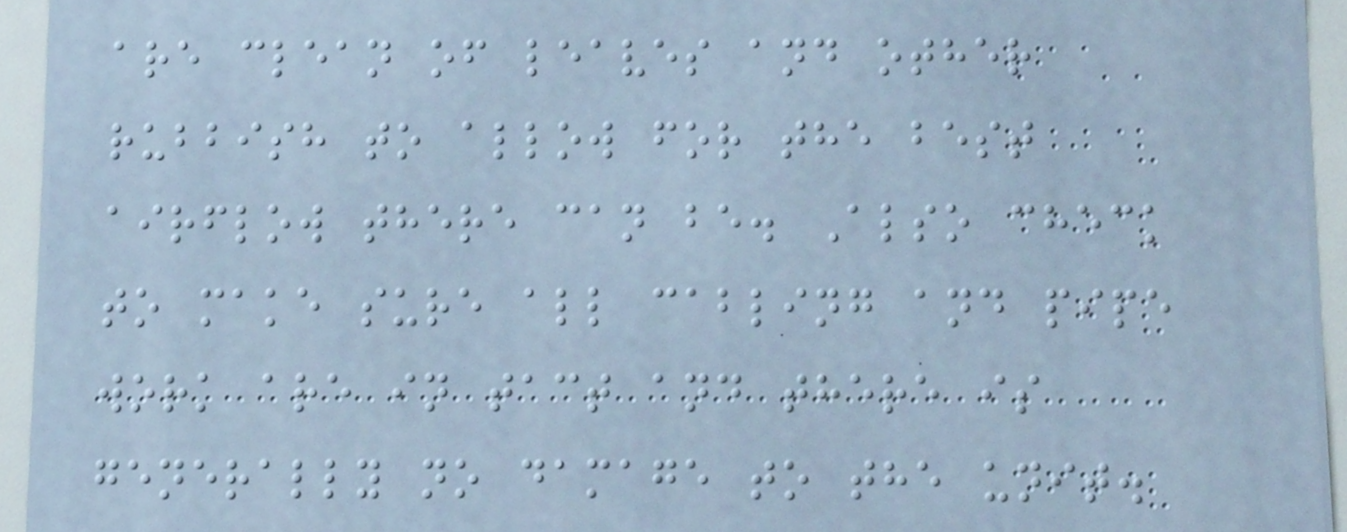are clean of leaves and other
rubbish to allow for the best
airflow there can be. Also check
to make sure all cabling and pipe
work are in tact and there is
generally no damage to the unit.
